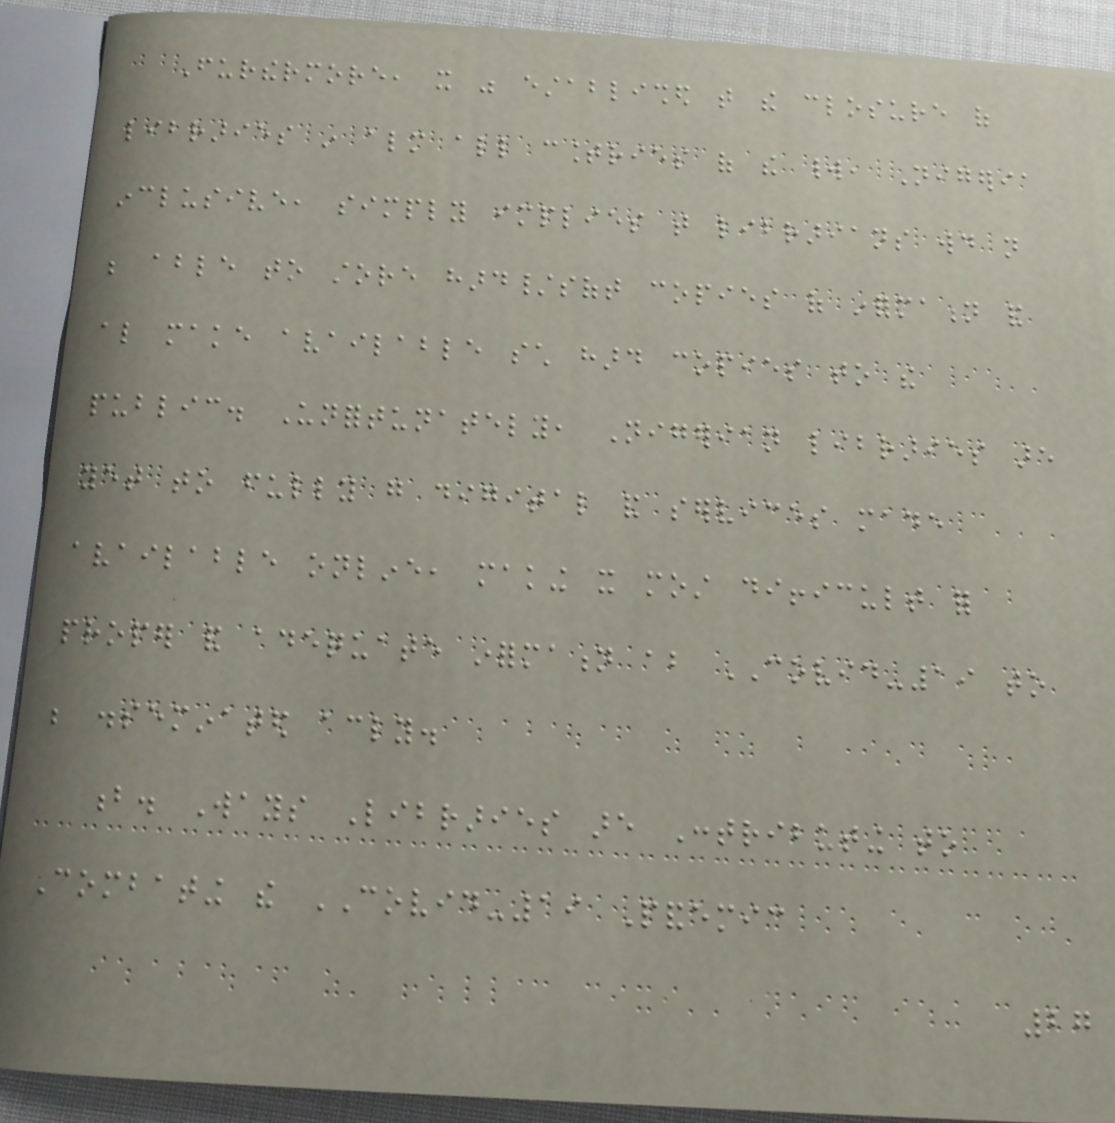Furthermore, it was established that the closure of
libraries in almost all countries of the world, Nigeria
inclusive, simply implies that librarians would not
be able to store hard/soft copies of information and
also make available such hard copies to the
public. Unfortunately, Nigerian libraries are
yet to fully go digital and services made
available online, making it most difficult for
proper and adequate information about COVID-19 to
be disseminated accordingly.
b. Ways Libraries are Contributing to
Combating the COVID-19 Pandemic
27
